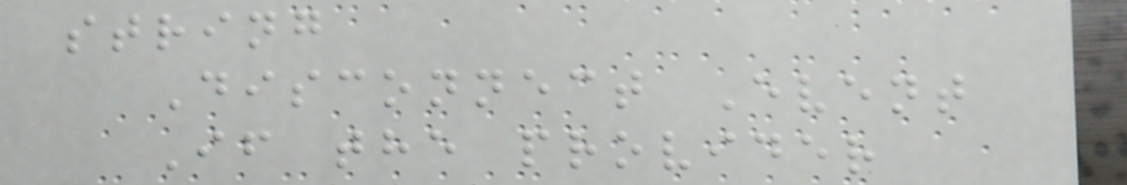string
Disconnect Event
If the provider
